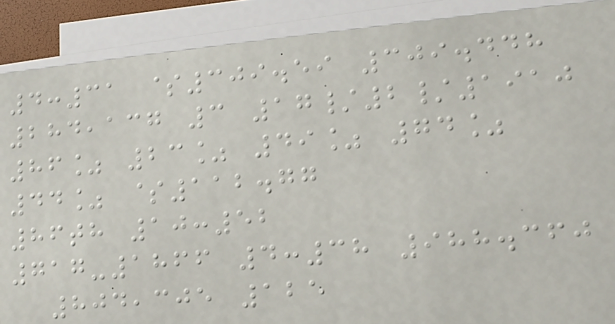4:31 $309.59 309.448
284,137 3 17/2/1910
86% 23% 49% 74%
44% $112.77
86th 10:52
717-1866 4:38 988.360
804,305 125
